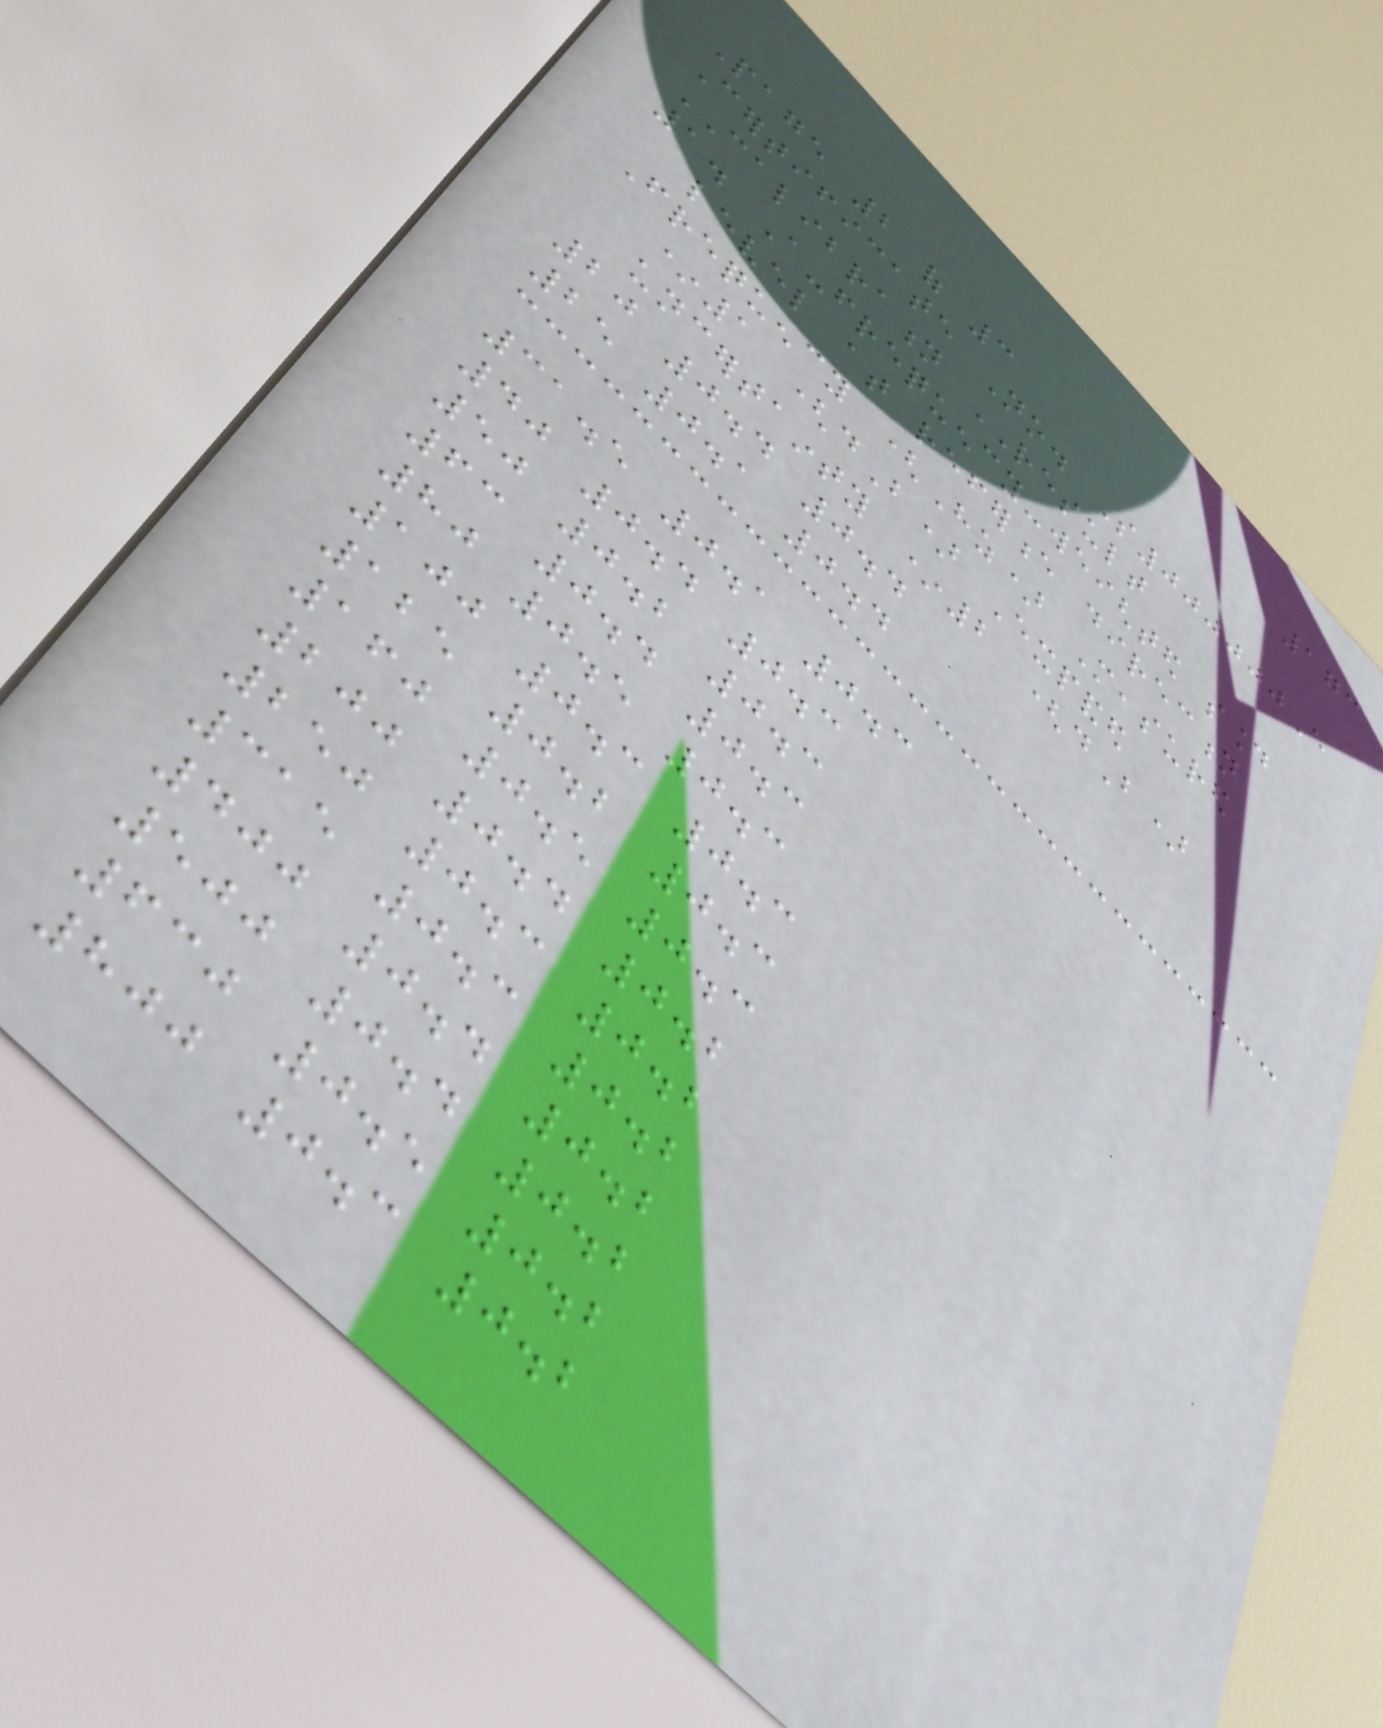173
Page 2 of 3
Certificate No. S000000E
CALIBRATION RESULT
1. A-frequency-weighted sound
level at reference direction
Frequency (Hz) Measured
*1 (dB) Expanded
uncertainty *2 (dB)
20 0.4 0.4
25 0.1 0.4
31.5 0.1 0.3
40 0.4 0.3
50 0.2 0.3
63 0.4 0.3
80 0.5 0.3
100 0.3 0.3
125 0.2 0.3
160 0.5 0.3
200 0.4 0.2
250 0.3 0.2
315 0.3 0.2
400 0.4 0.2
500 0.4 0.2
630 0.5 0.2
800 0.3 0.2
